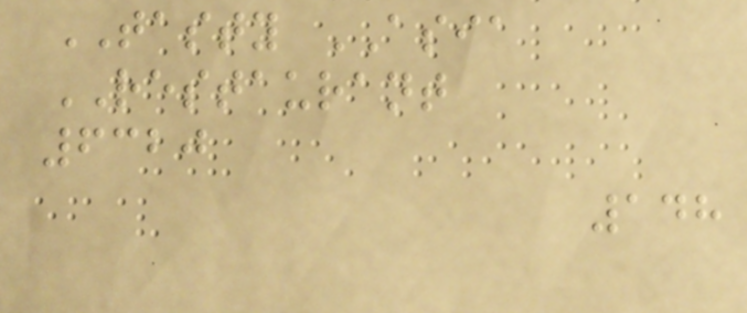TASTY ASIA
RESTAURANT
6320
148
